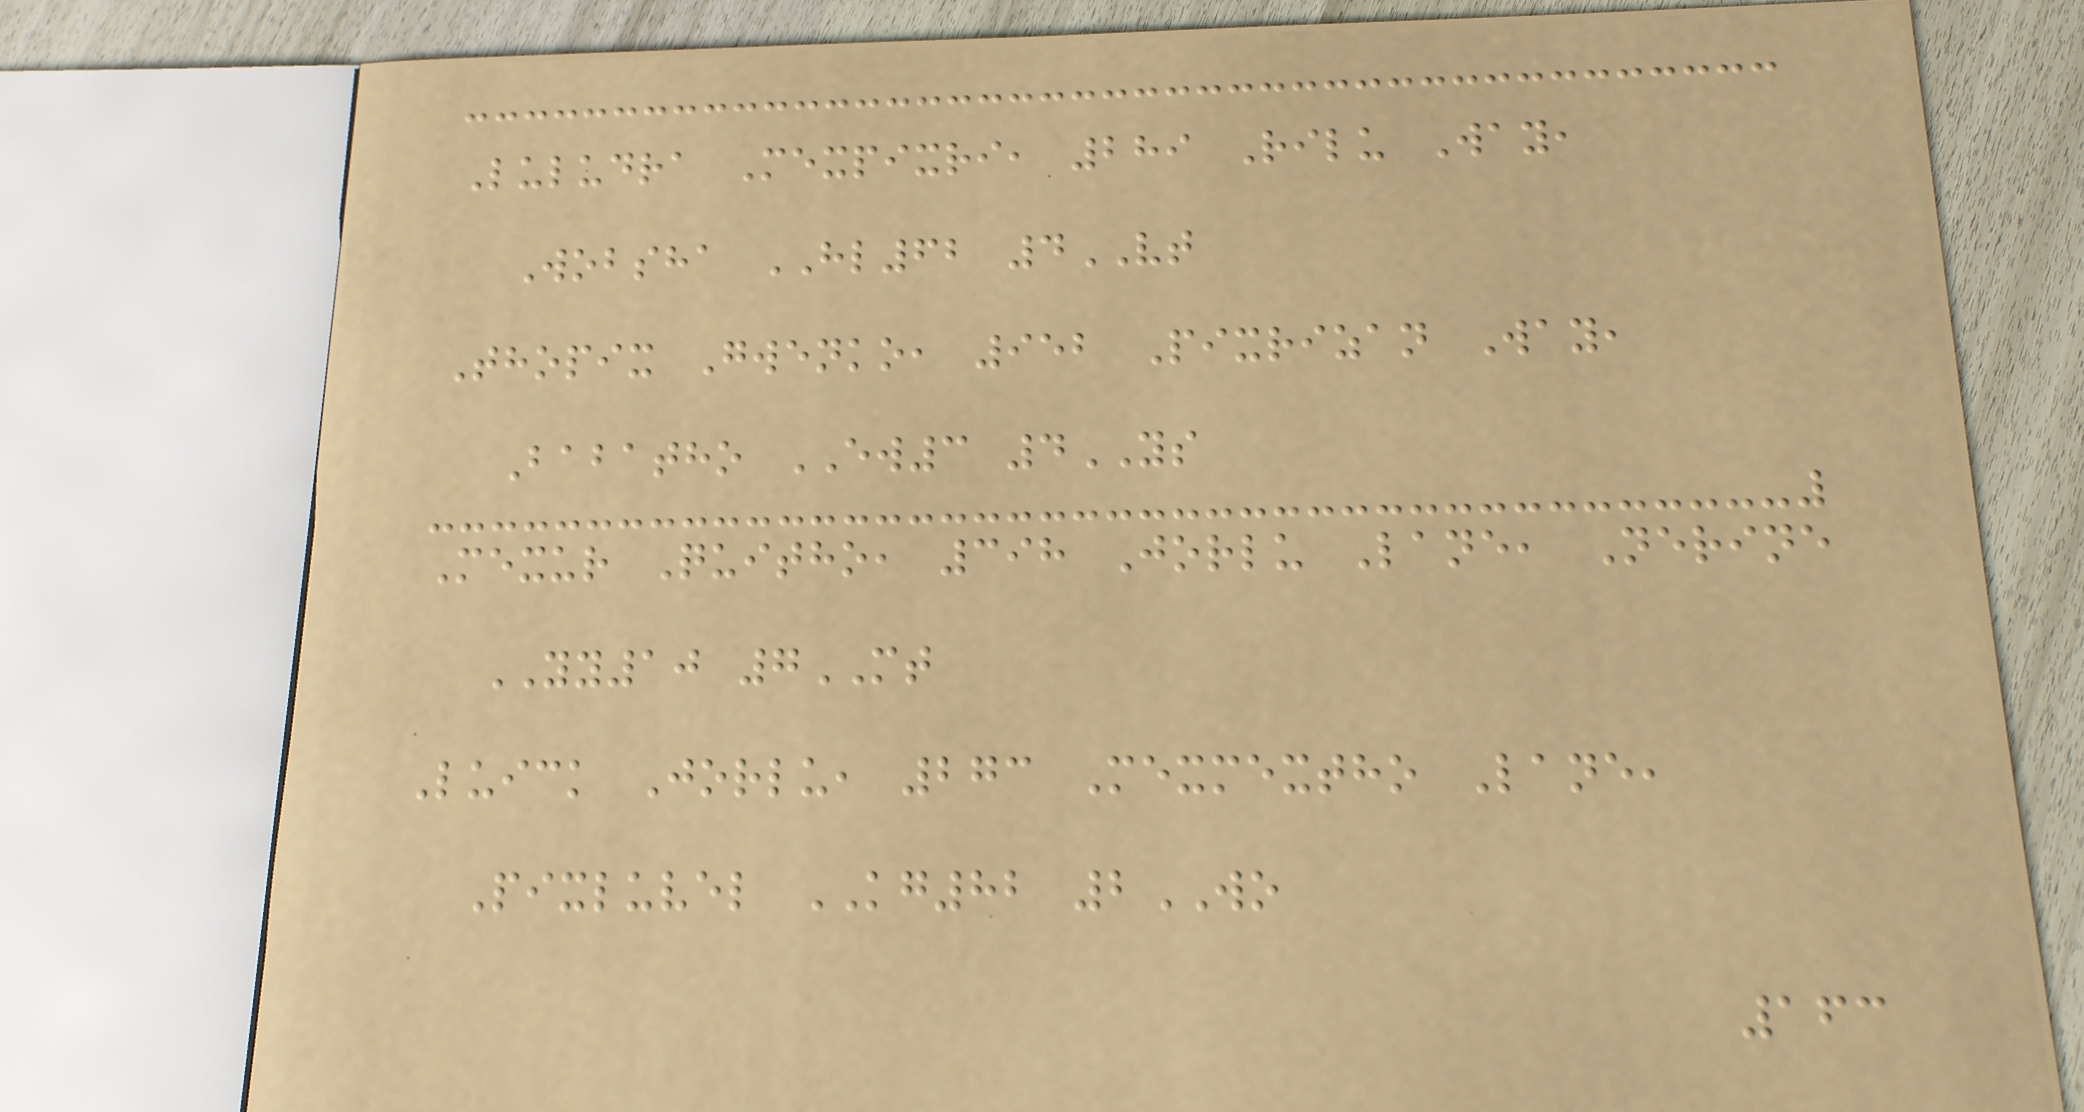Luludra Mexpixri, 289 Rilu Way,
Wobsha HL62 4VT
Thopix Gwenko, 952 Pixrizan Way,
Babatho EW3 4YS
Mexur Quitho, 398 Jorlu Lane, Nerine
YY10 7MT
Luick Jorlu, 273 Mexmextho Lane,
Pixluvel KG82 2WO
163
